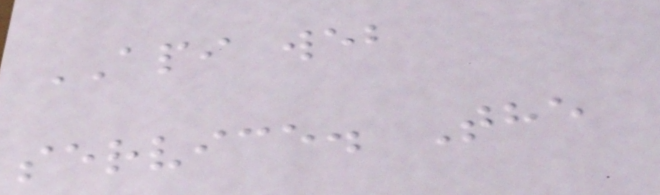API web
service. The
